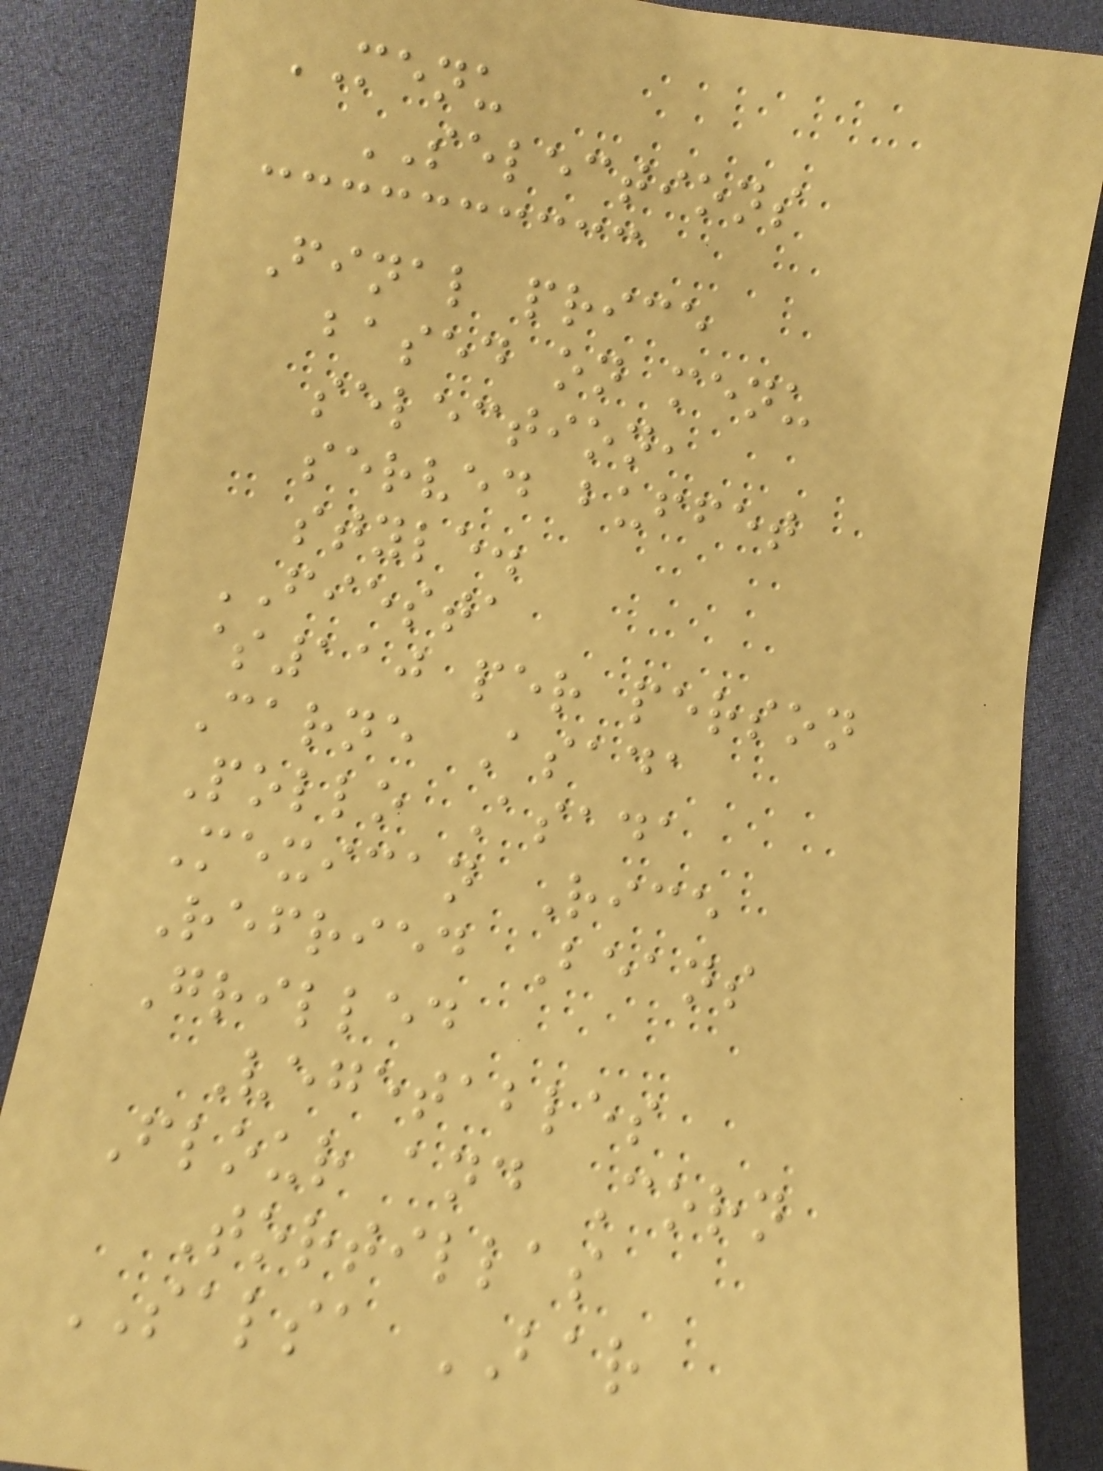MENU
SELECTIONS
Final price
based on menu
selection,
served buffet
style.
FIESTA
$110 per person
Carne Asada
Pollo Asada
Mexican Rice
Refried Beans
Grilled
Vegetables
Flour and Corn
Tortillas
SALSA BAR
